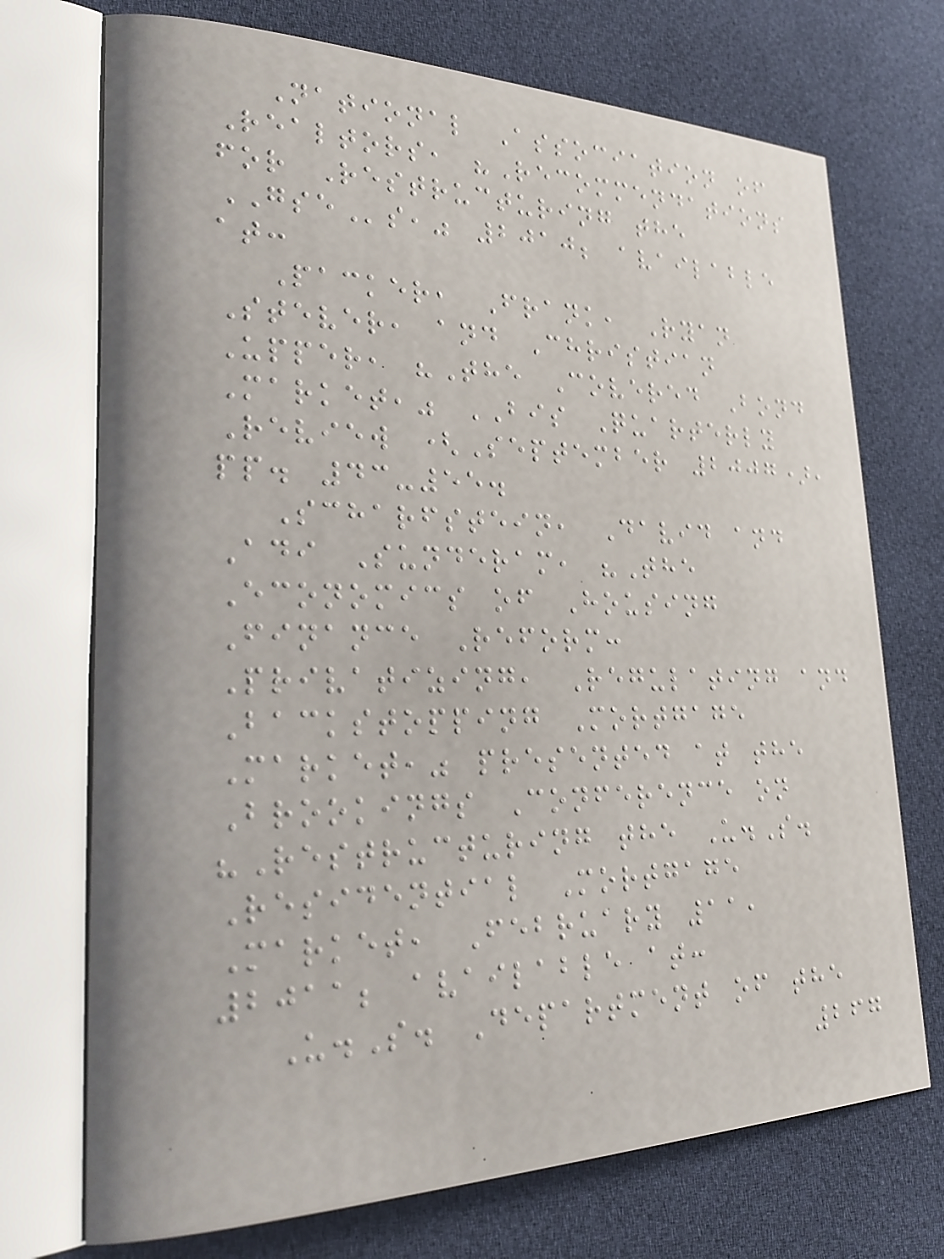National Association of
Realtors, "Recommendations
for Restructuring the
GSEs," 2010; available
at:
Packer, Frank, Ryan
Stever, and Christian
Upper, "The Covered Bond
Market," BIS Quarterly
Review (September 2007),
pp. 43-55.
Scharfstein, David and
Adi Sunderam, "The
Economics of Housing
Finance Reform:
Privatizing, Regulating and
Backstopping Mortgage
Market," presented at the
Brookings Conference on
"Restructuring the U.S.
Residential Mortgage
Market, February 11,
2011; available at:
U.S. Department of the
267
